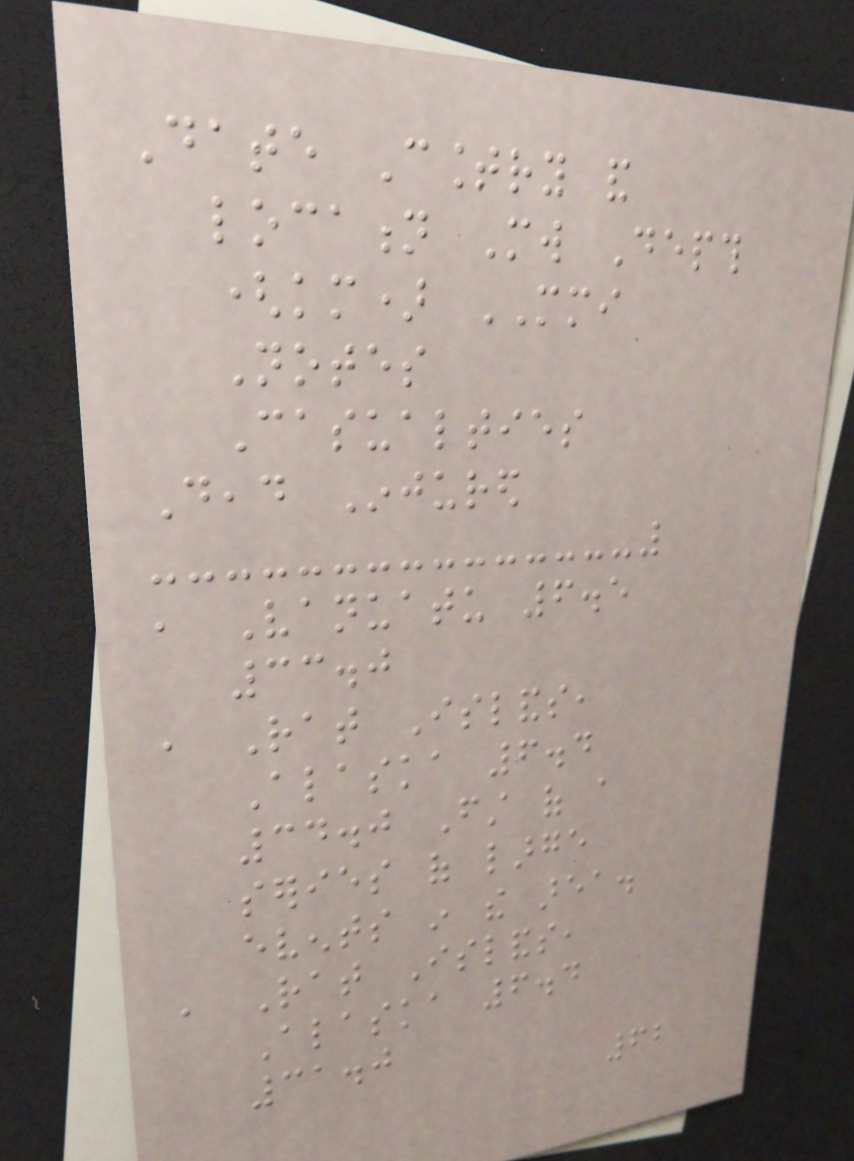Date Country and
location Mw Depth
(km) MMI
Notes
Casualties
Dead Injured
, Vanuatu 6.5
33.0
, Rat Islands,
Alaska 6.4
34.0 First of a
series of large
events in the area.
, Rat Islands,
Alaska 6.4
31.0
62
